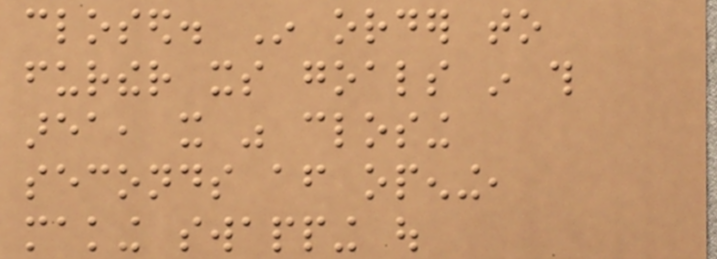closed. In order to
further its goals in this
area, it was closing
seconds after opening,
making swapping out
